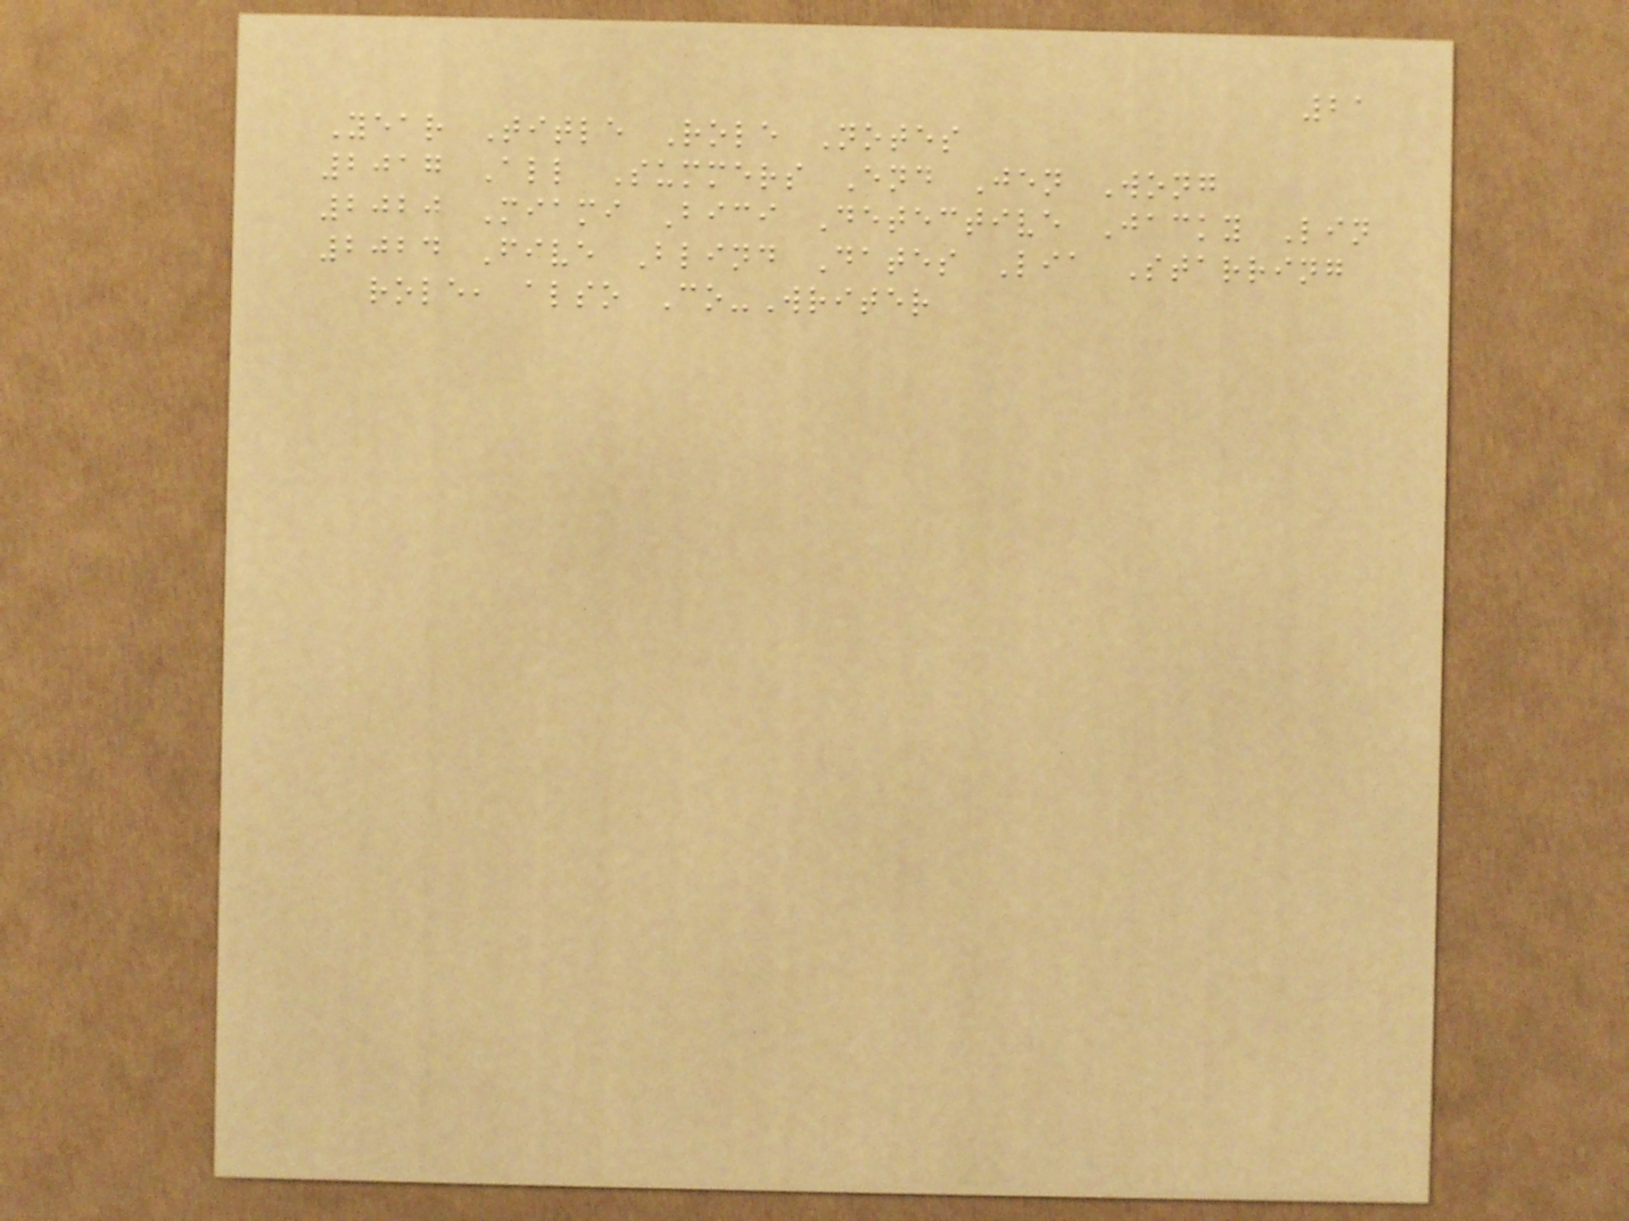21
Year Title Role Notes
2017 All Summers End Jen Wong
2020 Miami Bici Detective Jacky Lin
2024 Five Blind Dates Lia Starring
role, also Co-Writer
